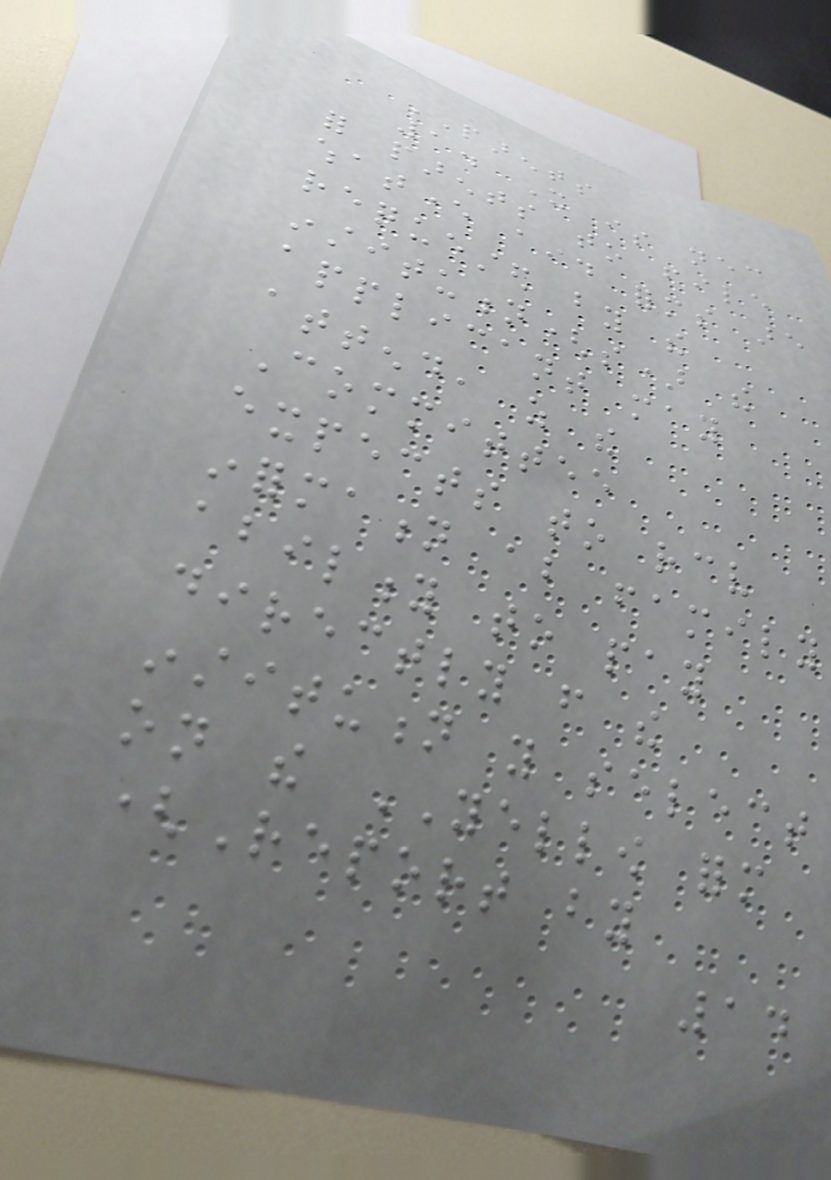PARENTS
1. It is necessary
for parents to file
whatever aid forms are
requested by the
institution(s) the
applicant may
attend, as the
Committee
expects to receive
information about family
ability to pay
directly from the
institution you select
on the YELLOW form
(Report by
14
